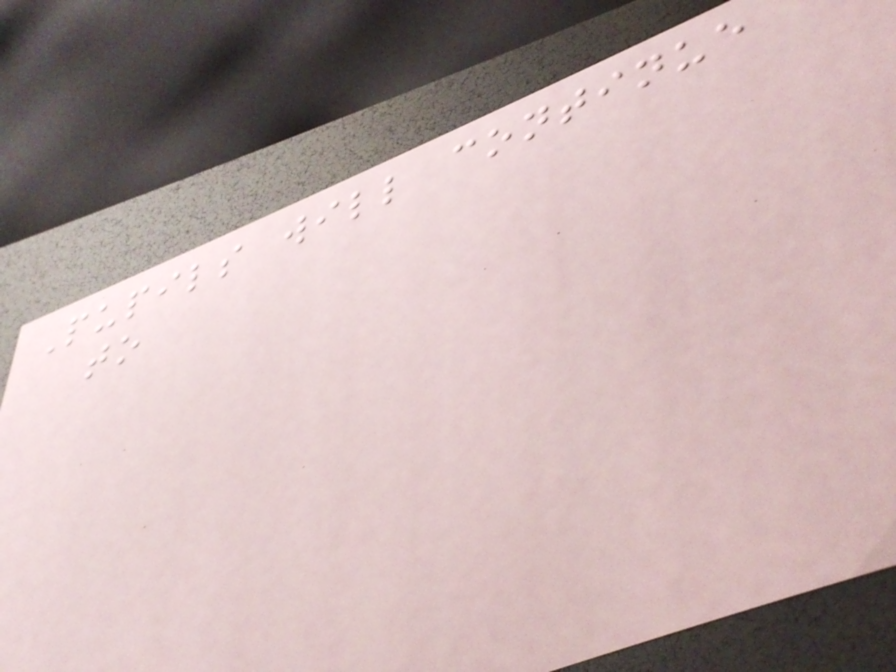Pupils will continue
to
